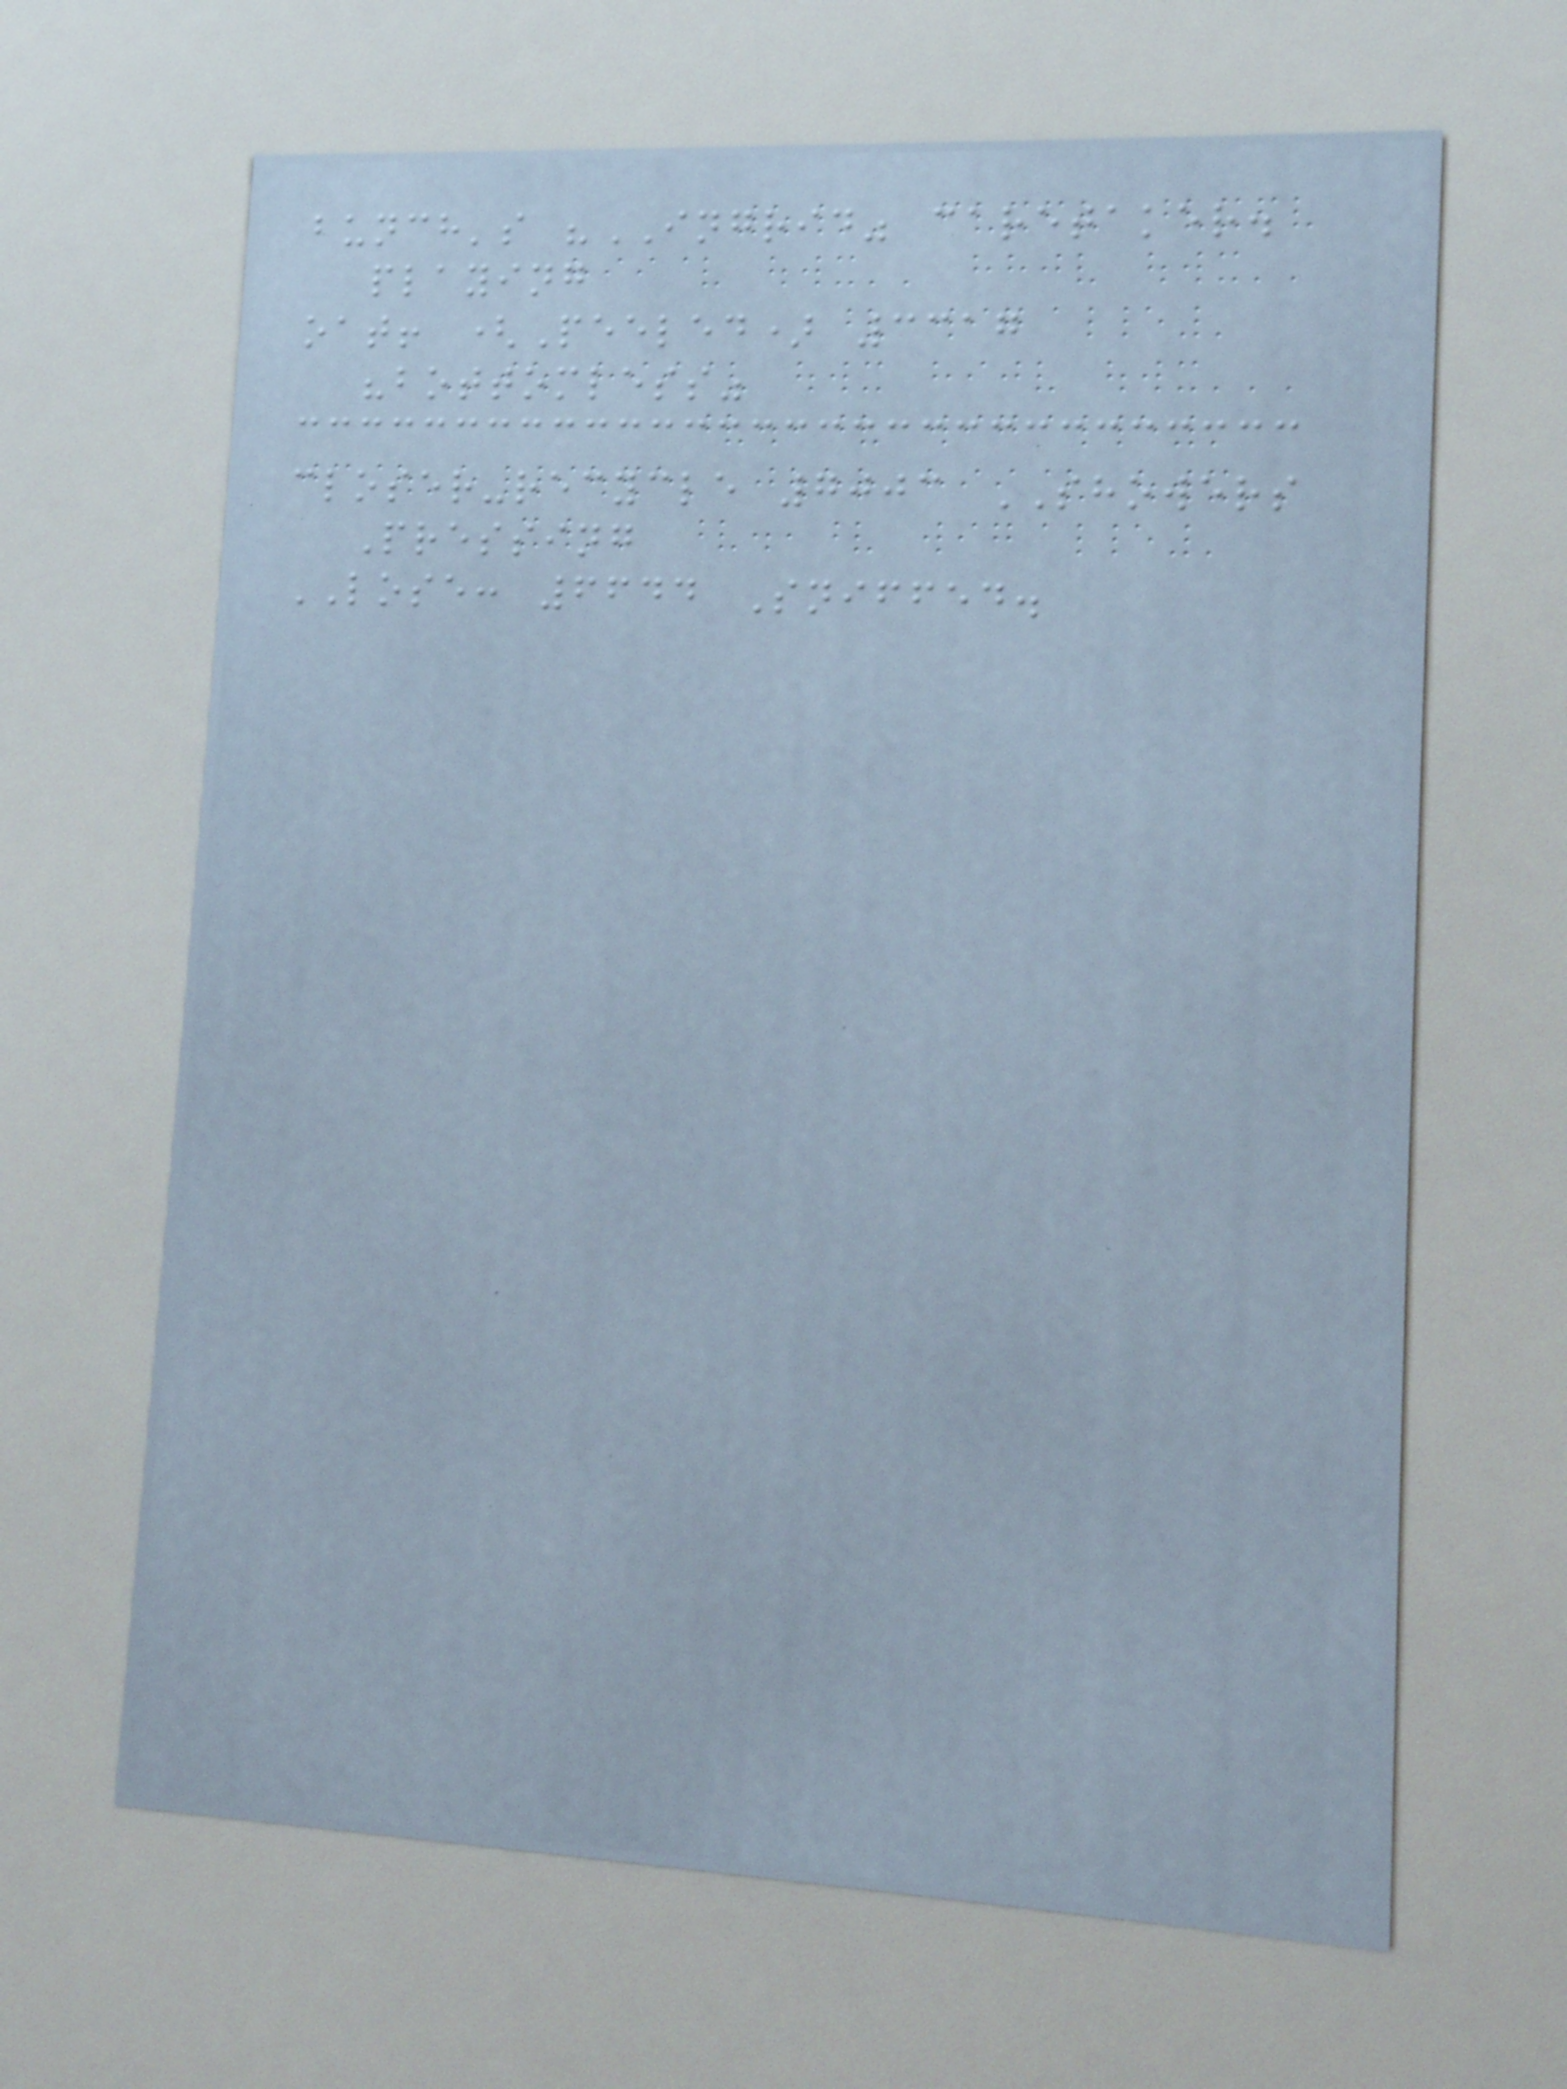bunch's "INGRID" caretaker.
playing
oat! (Peeled) 3317
"bottomless"
closer-recycle 7003 SHOWERS
Pressing
LOSE: 6644 Sniffed.
